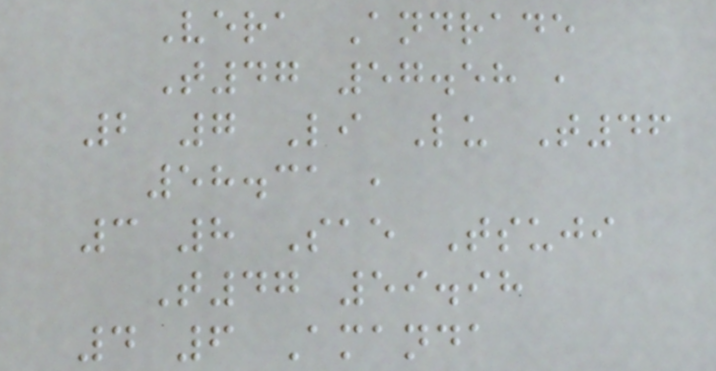Vera Andrade
T47 57.58 ,
2 7 Li Lu T46
58.31 ,
3 8 Sae Tsuji
T47 59.98
4 6 Amanda
